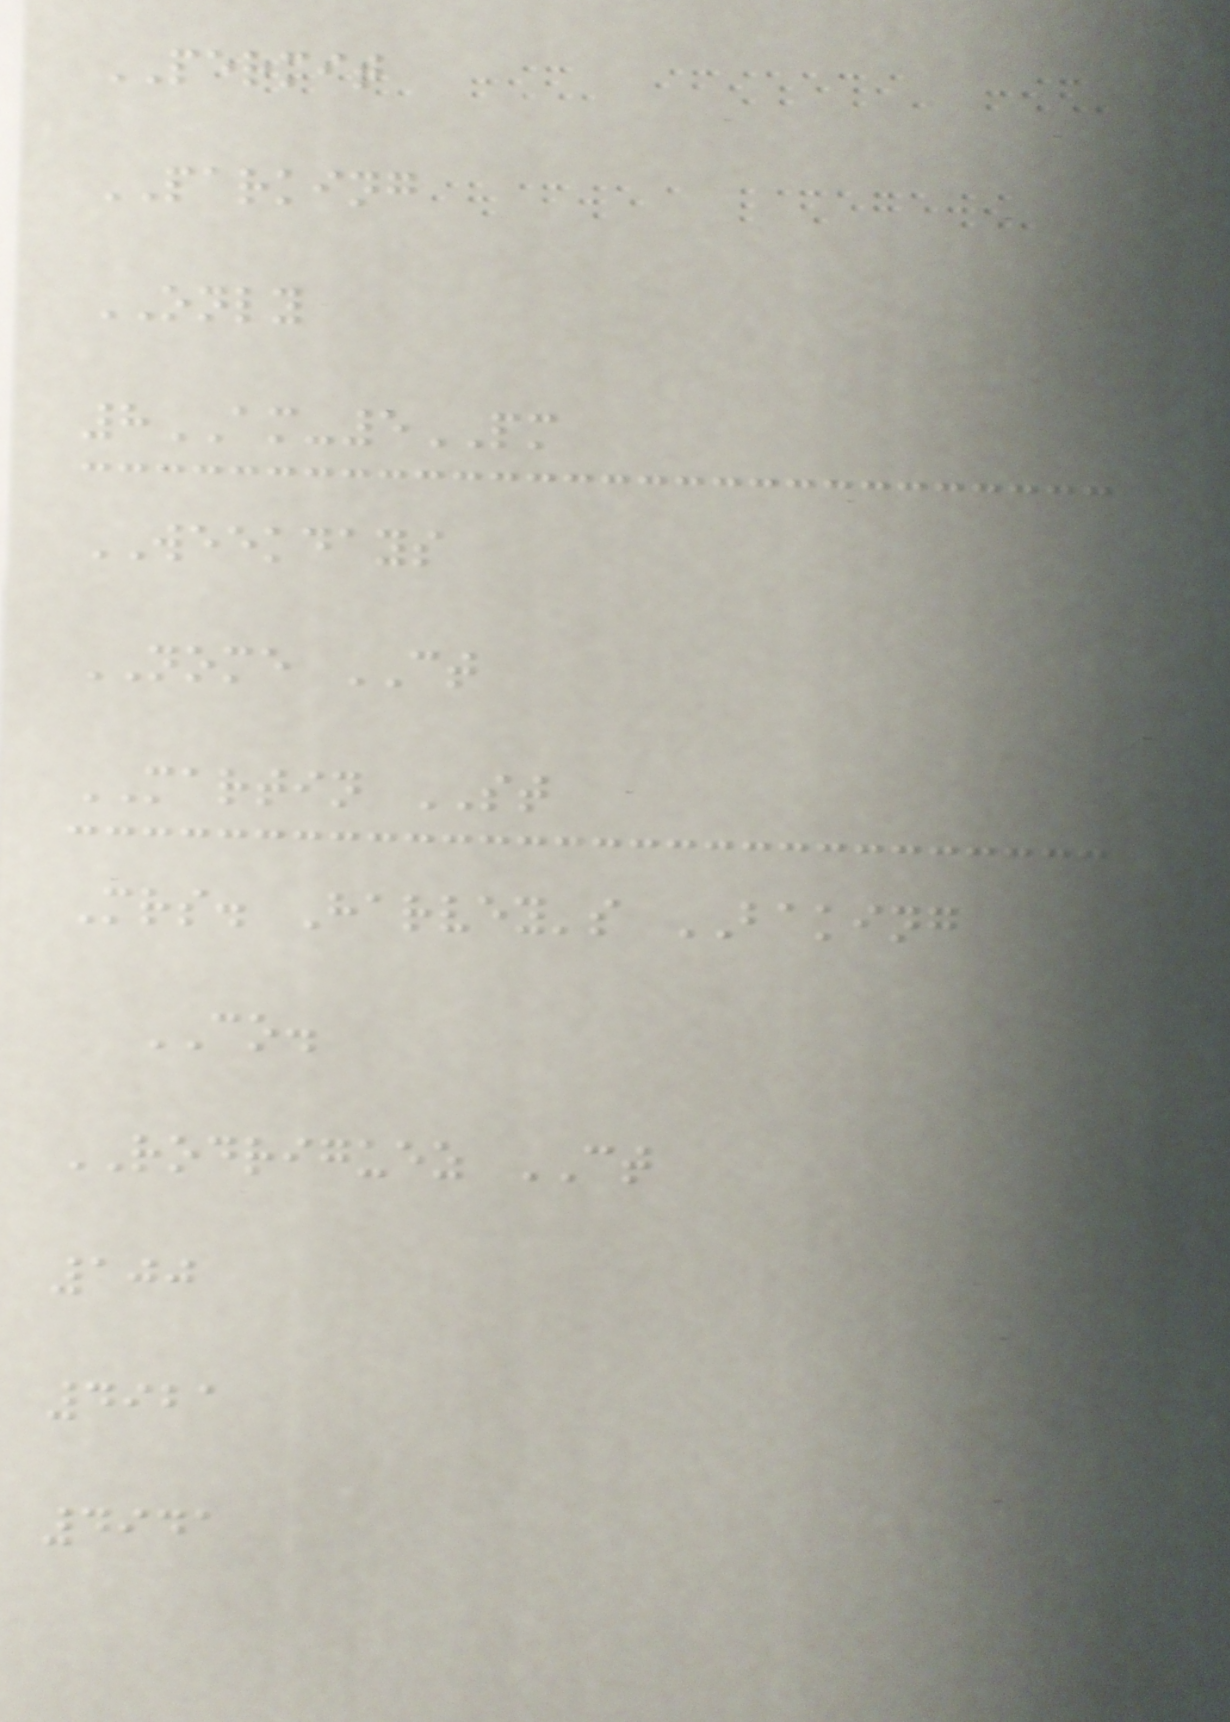PERMIT
PARKING
ONLY
8AM-5PM
WEEKDAYS
NOME CT
MARTIN ST
Mrs. Harvey's BAKING
CO.
RODRIGUEZ CT
100
4921
4941
